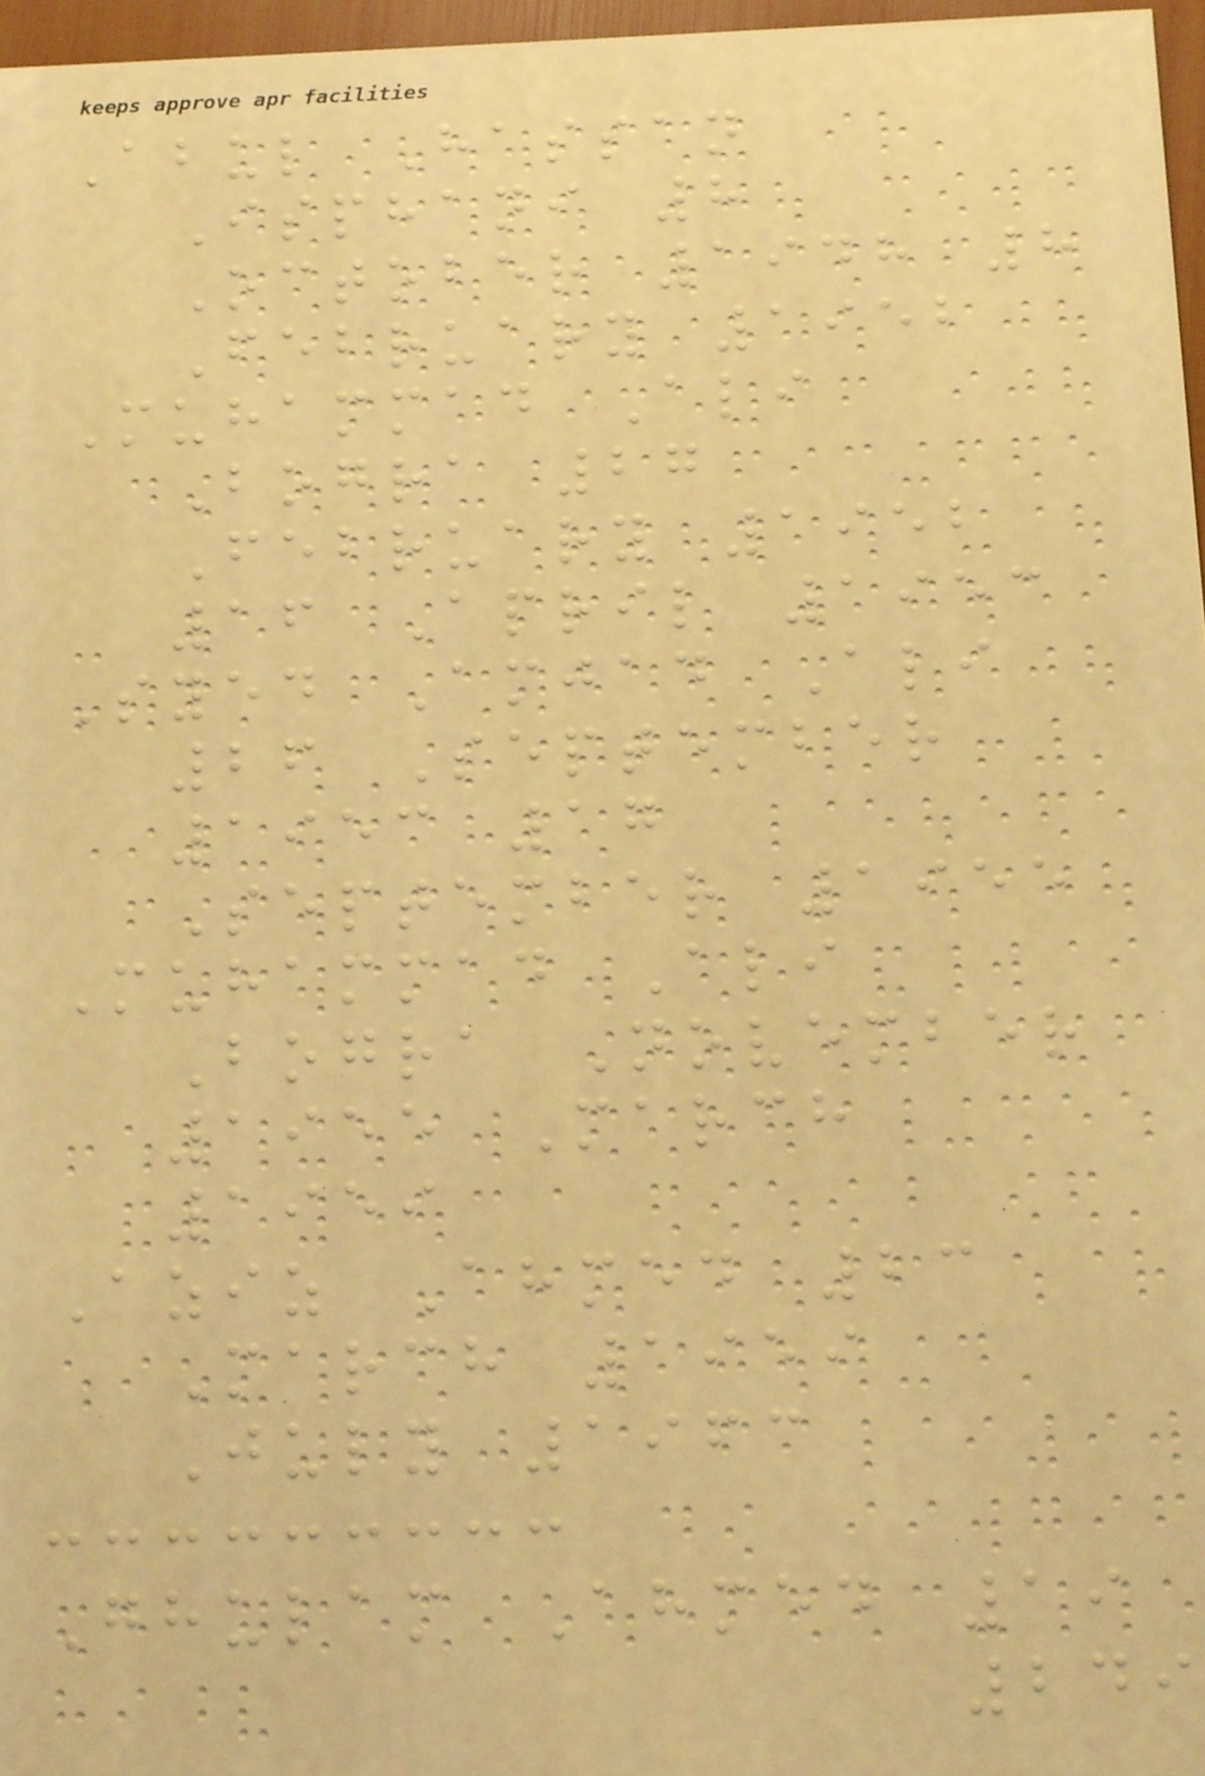Abul Hassan
Isphani 8
October 1948 8
February 1952
Muhammad Ali
Bogra 27
February 1952
16 April 1953
Syed Amjad Ali
26 September
1953 17
September 1955
Muhammad Ali
Bogra November
1955 March
1959
Aziz Ahmed 23
March 1959
July 1963
Ghulam Ahmed 19
249
